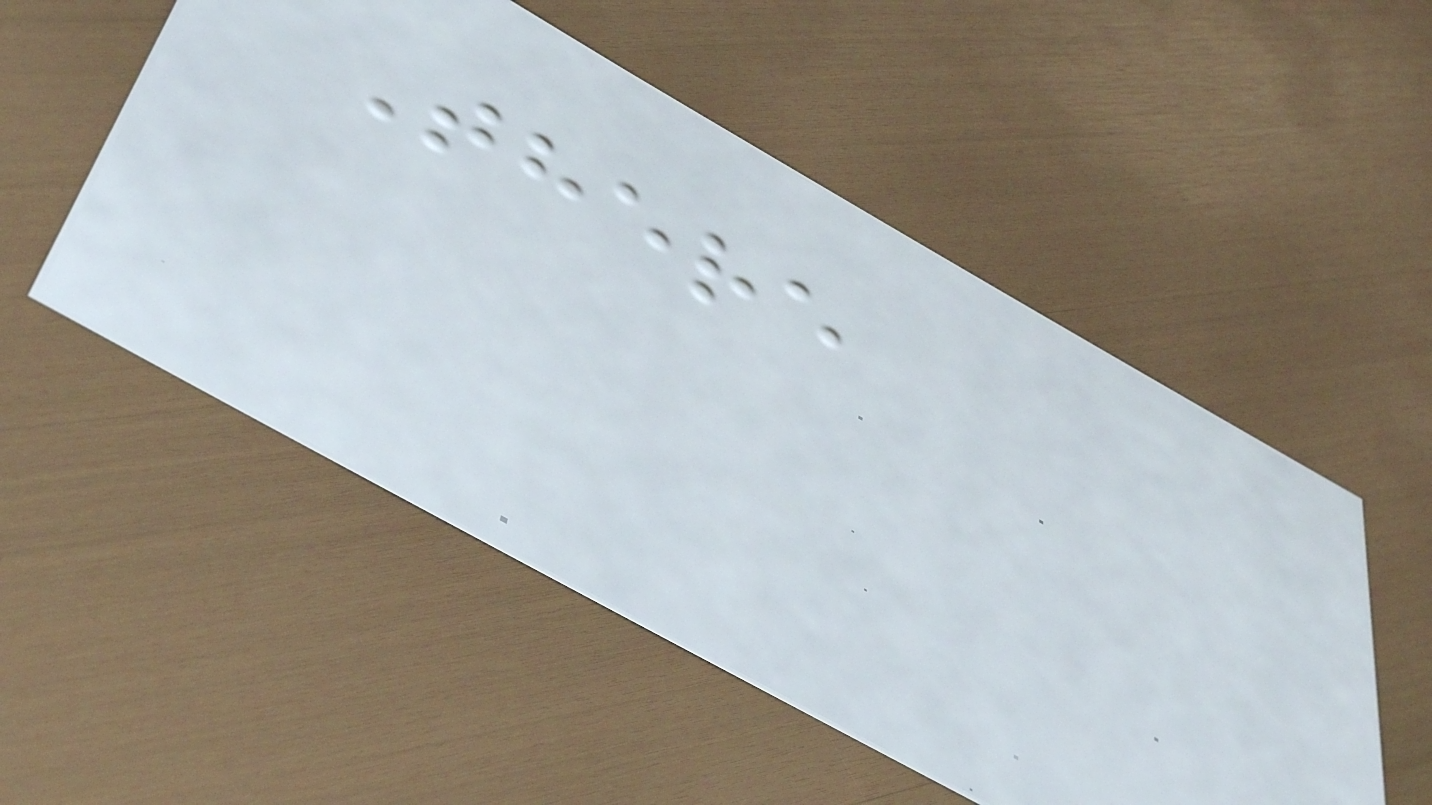There
